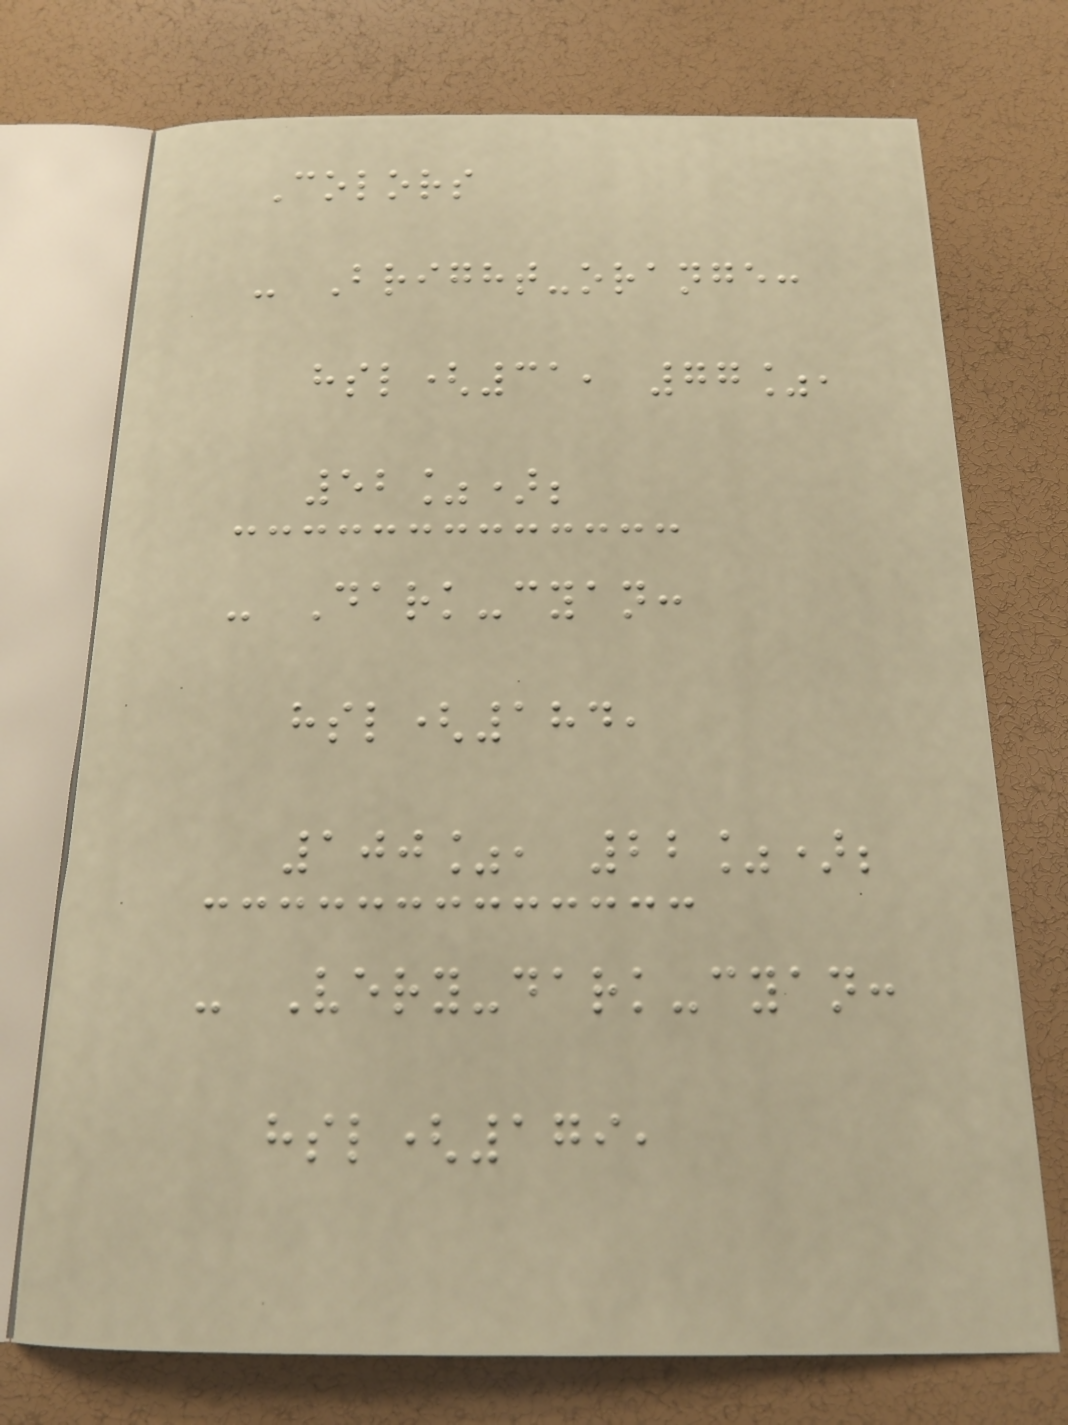Colors
- Bright-orange:
hsl(31, 77%,
52%);
- Dark-cyan:
hsl(184,
100%, 22%);
- Very-dark-cyan:
hsl(179,
